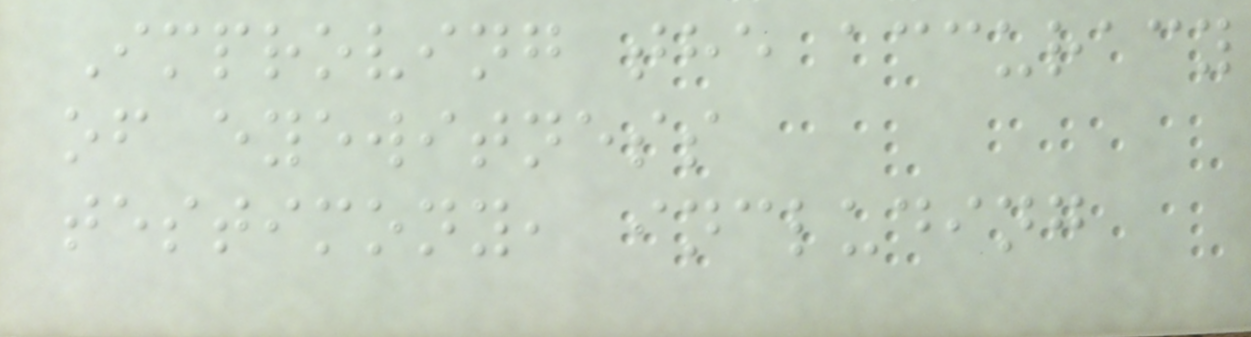Improving the accuracy
of eyewitness
testimony, including
